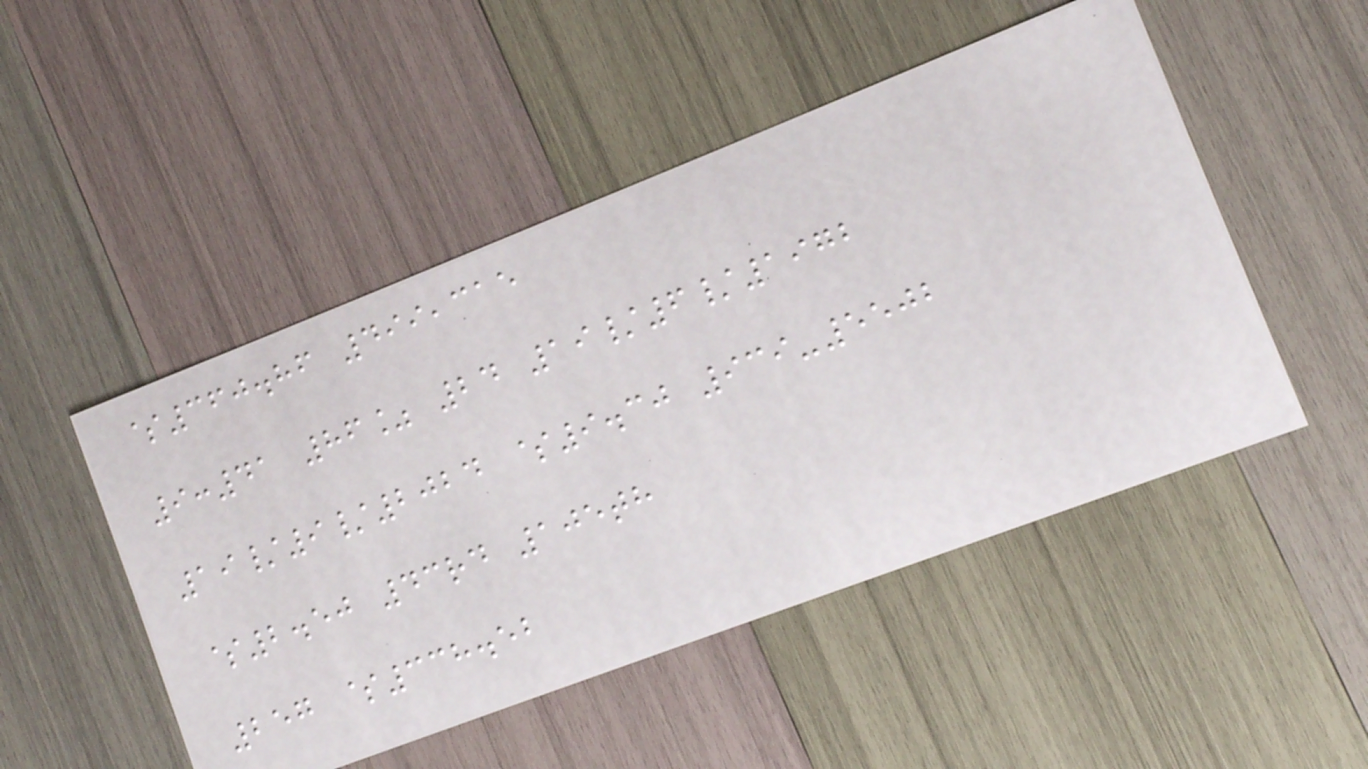$360.86 499,315
9:41 86% 24 19/6/1972
19/9/2024 $9.30 939-5502
$2.50 43rd 105th
257 $338.52
